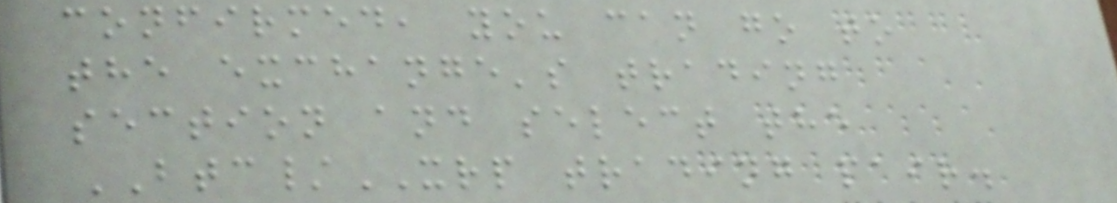confirmed, you can go to
the exchange's trading
section and select the
BTC/XRP trading pair.
